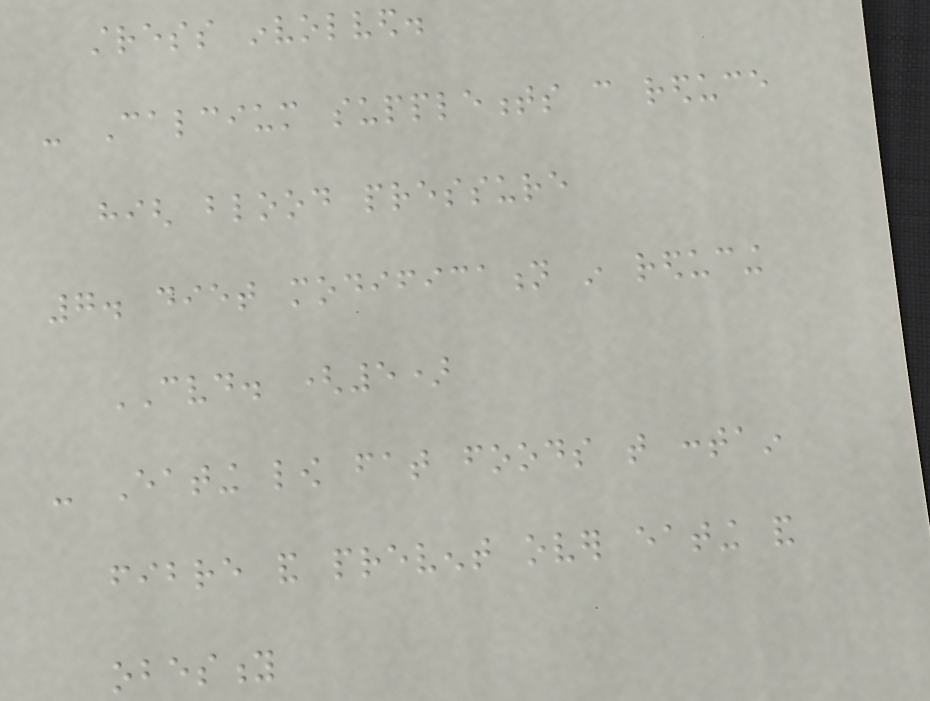stress involved.
- Calcium supplements can reduce
high blood pressure
7. diet modification in reducing
CVD. (5)
- Eating low fat foods that contain
fibre and prevent over eating and
obesity
